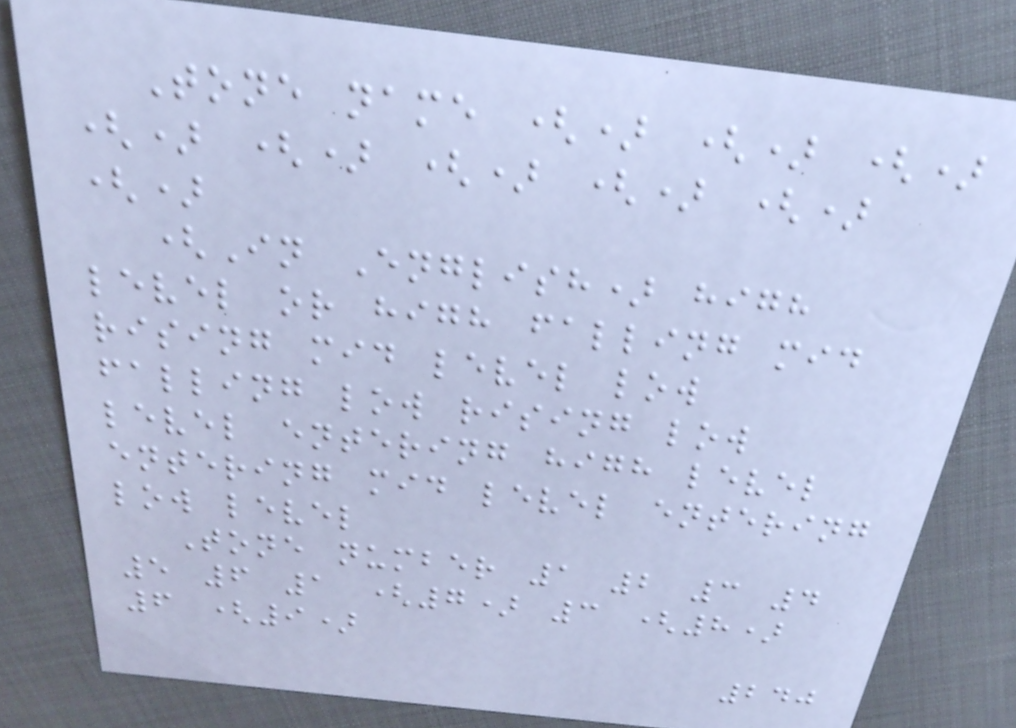Tone name () () ()
() () () () ()
()
(In English) high
level or high falling mid
rising mid level low
falling low rising low
level entering high level
entering mid level entering
low level
Tone number 1 2 3 4
5 6 1 (7) 3 (8)
6 (9)
240
